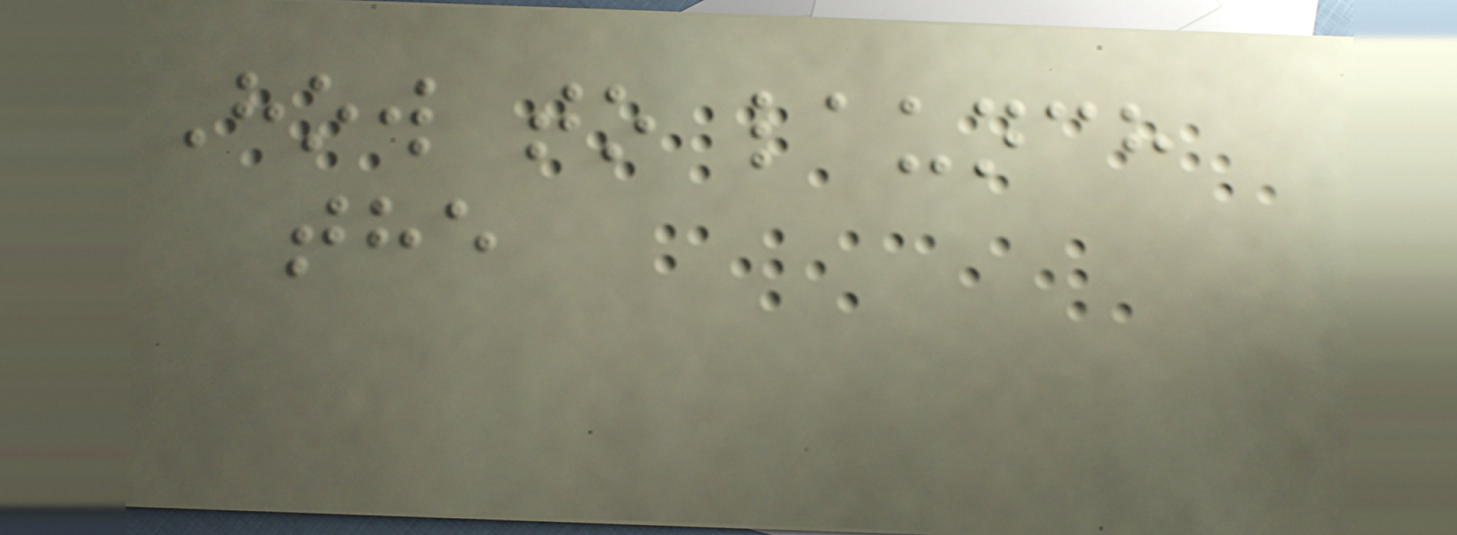How to launch
the
